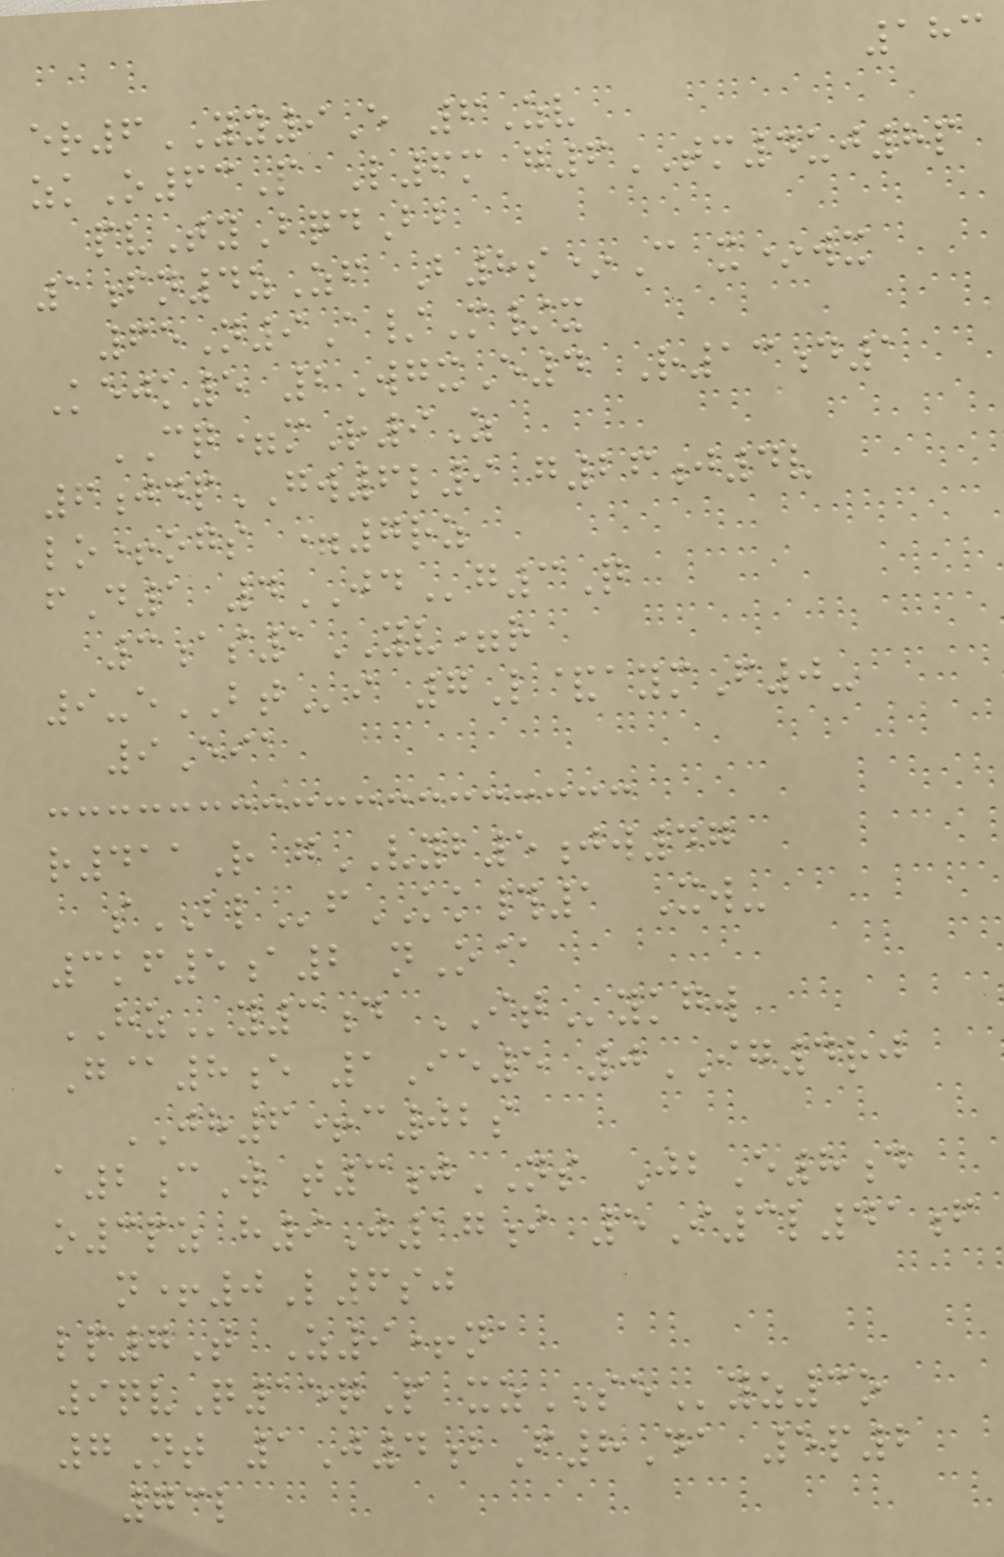183
er6YY9E 6Zv
zkO63P L6m g6TM4uj8p
pvTyBqdBb
1fn4zZf B8s*C x*wx
65N9A/M/x
Kejk5 2WgxE4 R13d1
CQ=mR9Z
6jdpGW6l9 g26j4v
lo+ogs =7rz
fD1 4JDg3Q
3as1YV=r
9-eBTi 7L&aymF0-
9Eia
r411R gVYB5jw47
sBLfKK#1 Xw-
3kf5a2 nO@
HZy3d ITykgw
G@8e 1Ie5 0IG4rj
JH6+c02s
a2cW t3jNS JbE8d
o3pz h9J17i 5I3l41f
n+0L6sj
lp7T Z9+na
9qvQ15qP xzSEyz3o
7Nt 1J4bF8Da 5p2
73l
